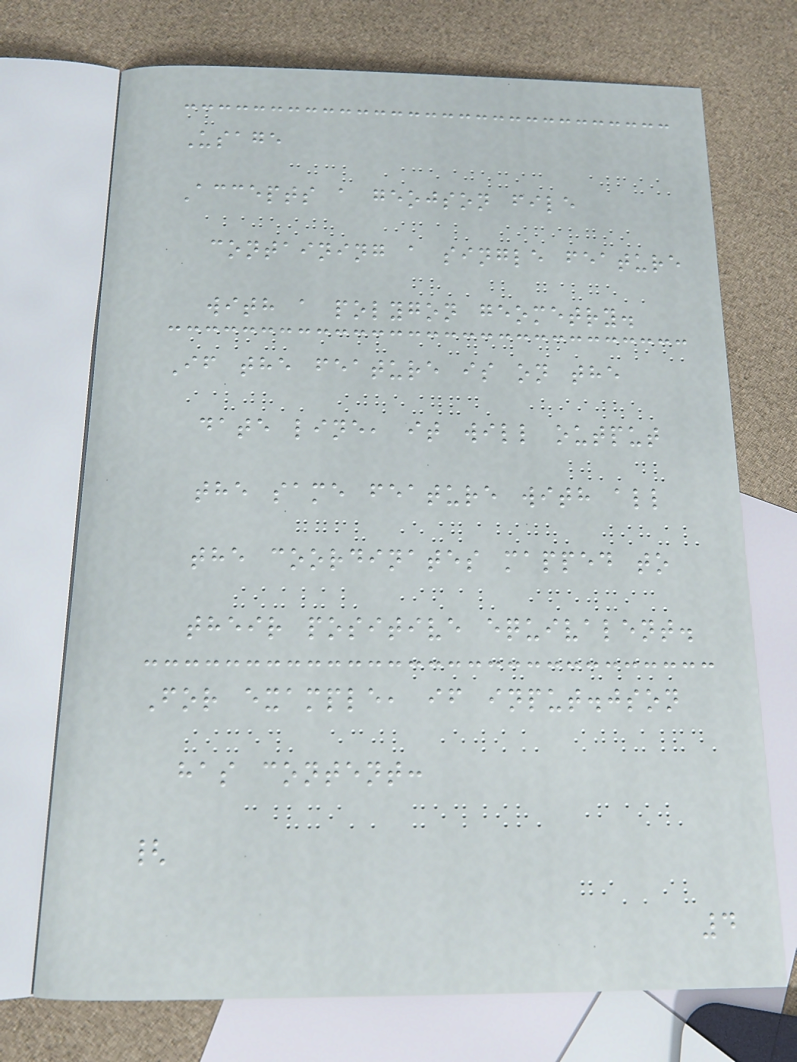Usage
Accepts a geojson file
containing a single feature
with a polygon geometry.
If the feature is on the
date line, it will output
the same feature with all
the coordinates mapped to
their positive equivalent.
For example, if input.json
has content:
{
4
